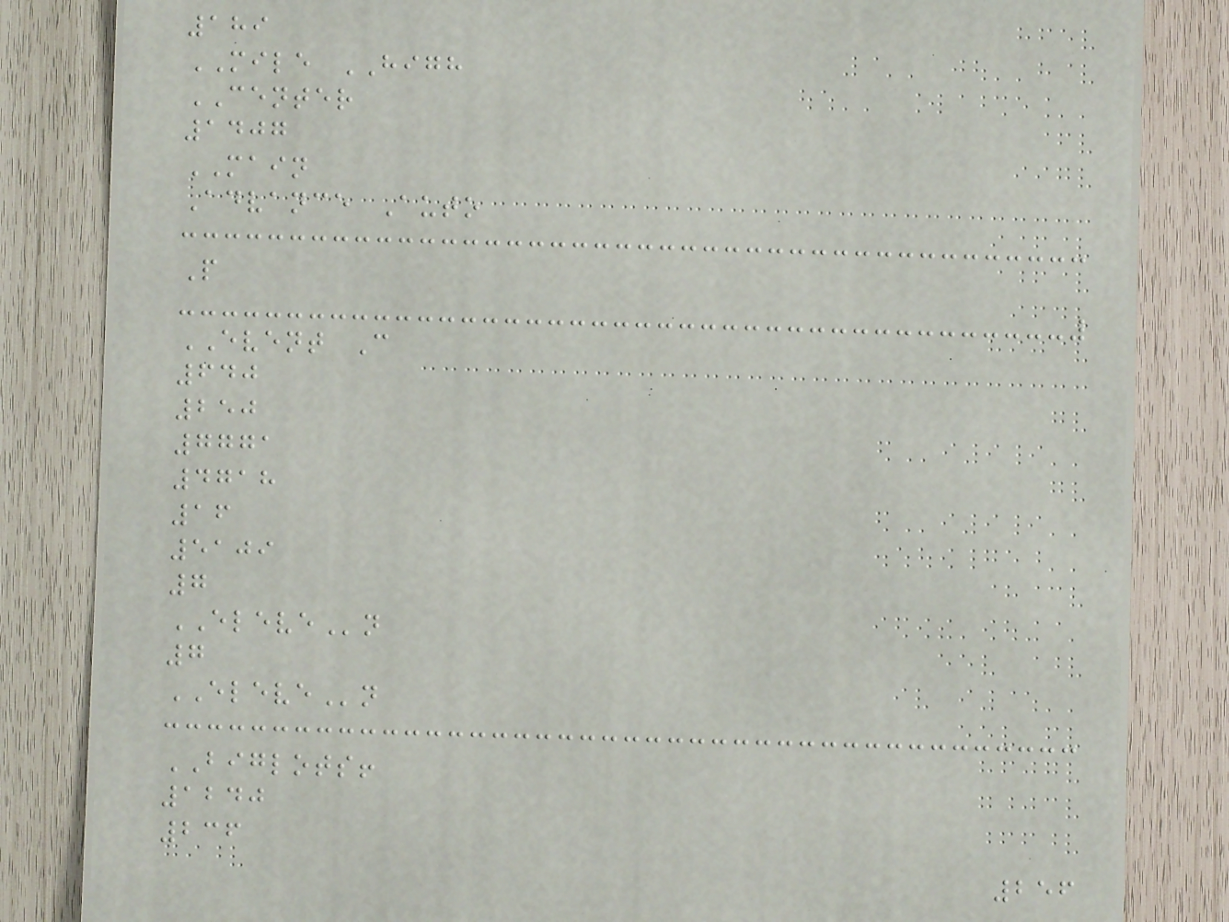189
MILE HIGH
CENTER
1407
MAIN
Advance Auto
P
EVENT C
640
250
7771
4718
16
5109
7
ELEVEn
7
ELEVEn
BIGLOTS!
1240
236
256
